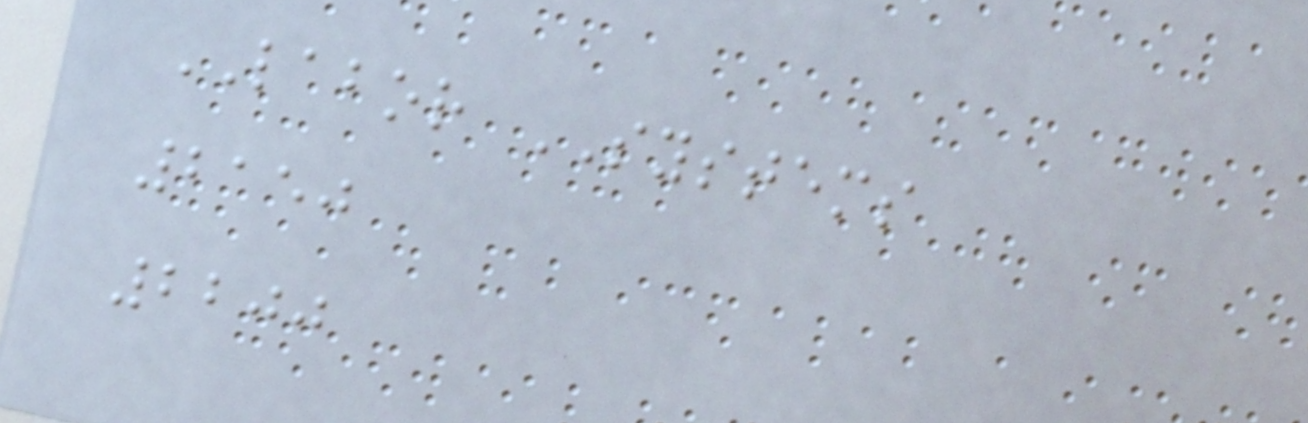LABOR SYSTEMS
2150
2200
